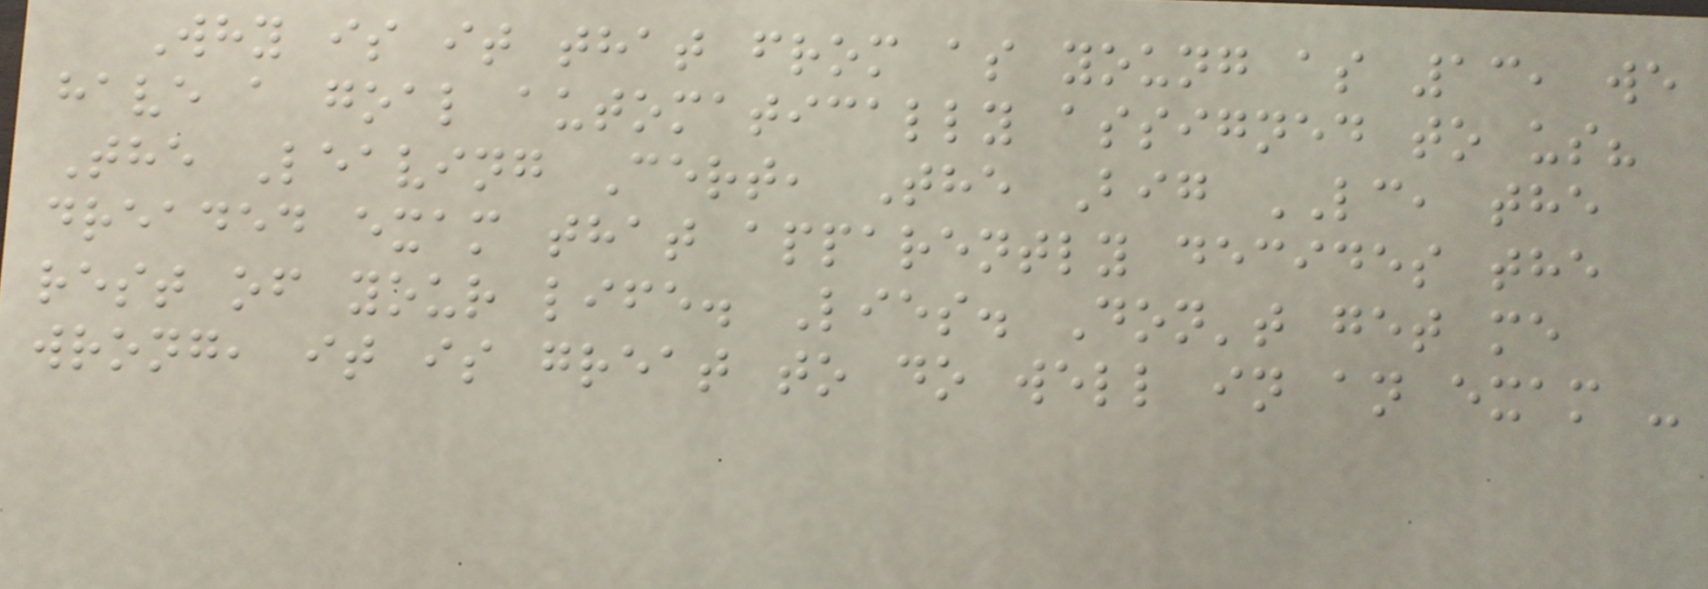Why is it that from as young as 13, we
have a goal automatically assigned to us?
The Leaving Cert, The Big LC, the
dreaded exam that apparently decides the
rest of your life. Lies. Don't get me
wrong, it is great to do well in an exam -
